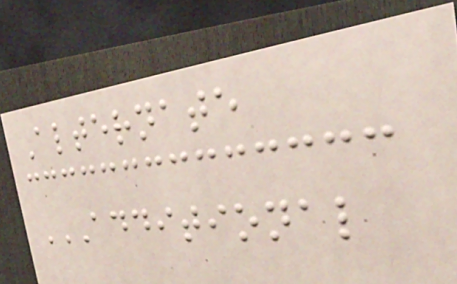Alternate
ADDITIONAL
